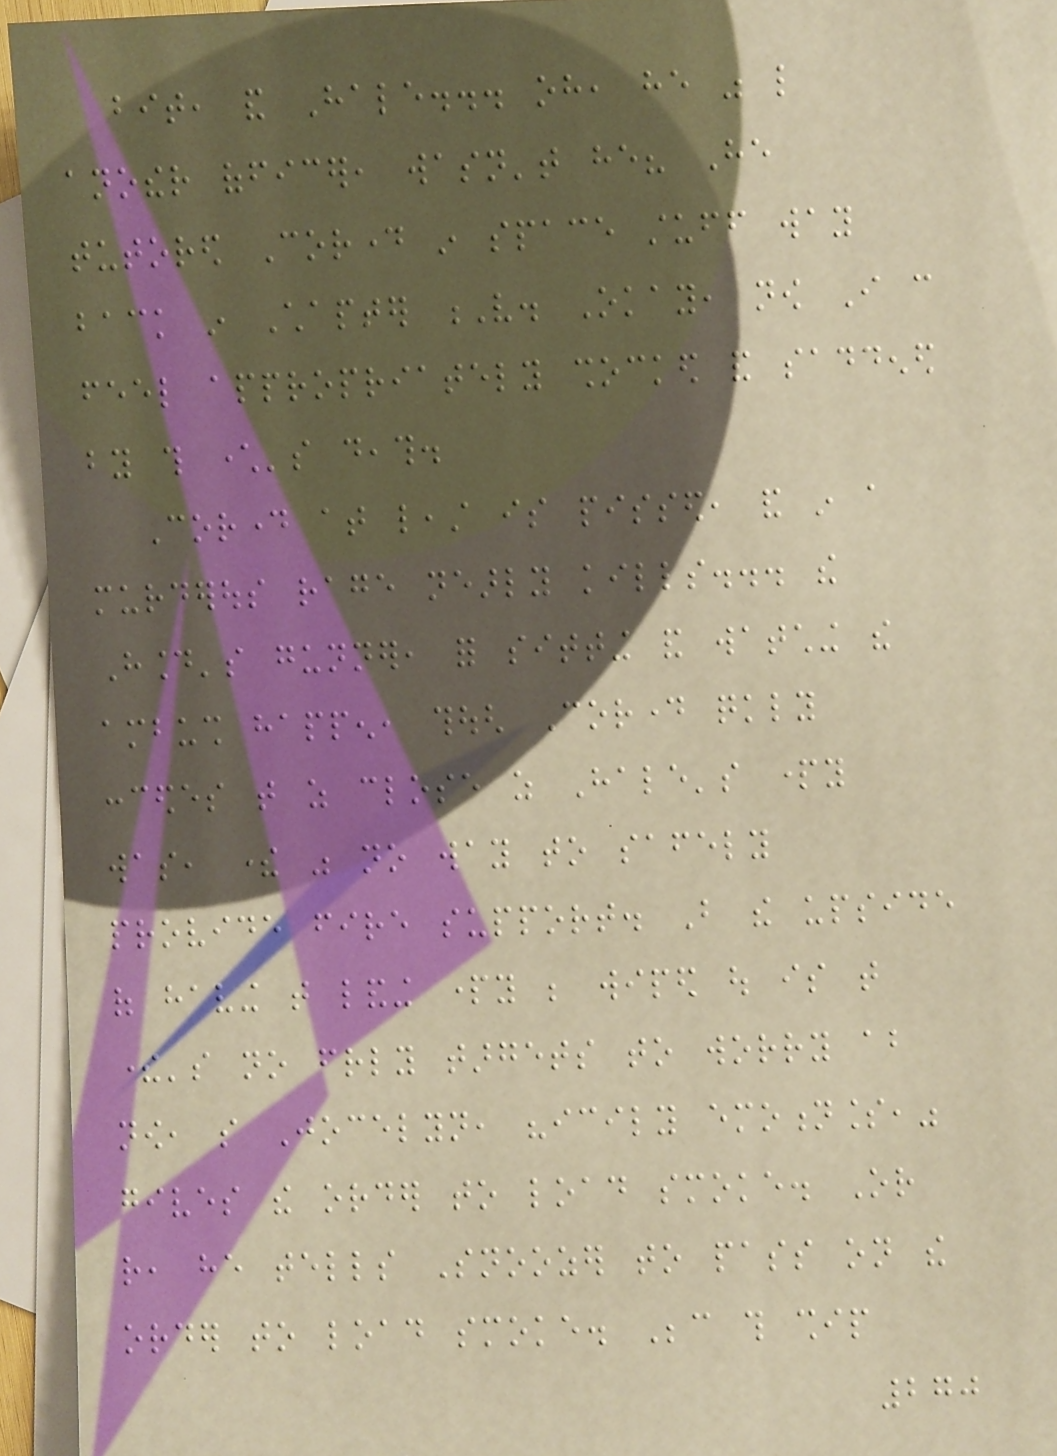bit, and Hale... oh, he was like
another officer, wasn't he? He
tutored Corday in space stuff way
back in Chapter V. Okay, now I can
feel appropriately shocked and saddened
by this character's death.
Corday at least is pissed, and in a
murderous rage nearly kills... the
Hound's gunner, for sitting and watching the
ambush happen, though Corday quickly
concedes that as close as Hale's party
was, there was no way to safely
provide fire support. But the upside
of having that landing party be wiped out is that
there's no friendly targets to worry about
now, so Jocelyn, "icily emotionless,"
gives the order to load smoke. Or
rather, he tells Snoozer to pass on the
order to load smoke. Because this ship
270
